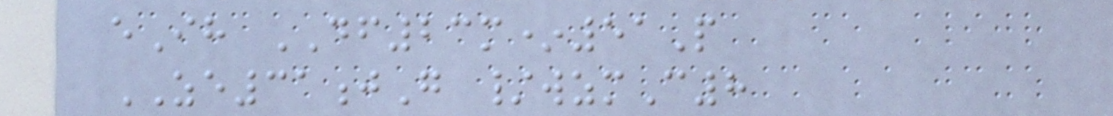eIh DF23m*51P
ZE31jG /wzmC8
